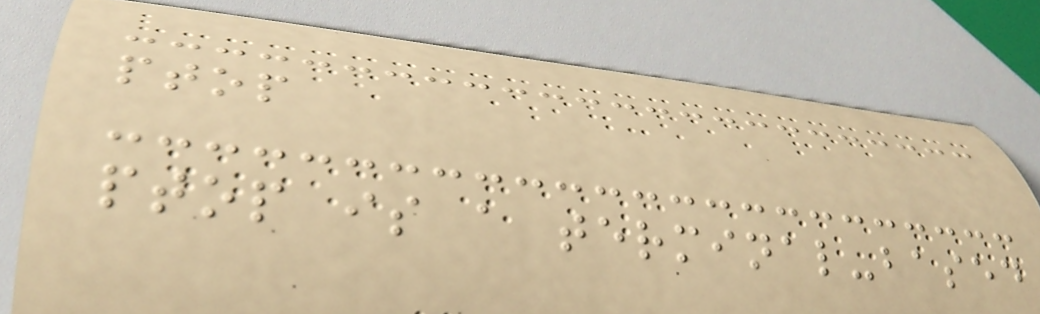ptop
ptop is a terminal-based
